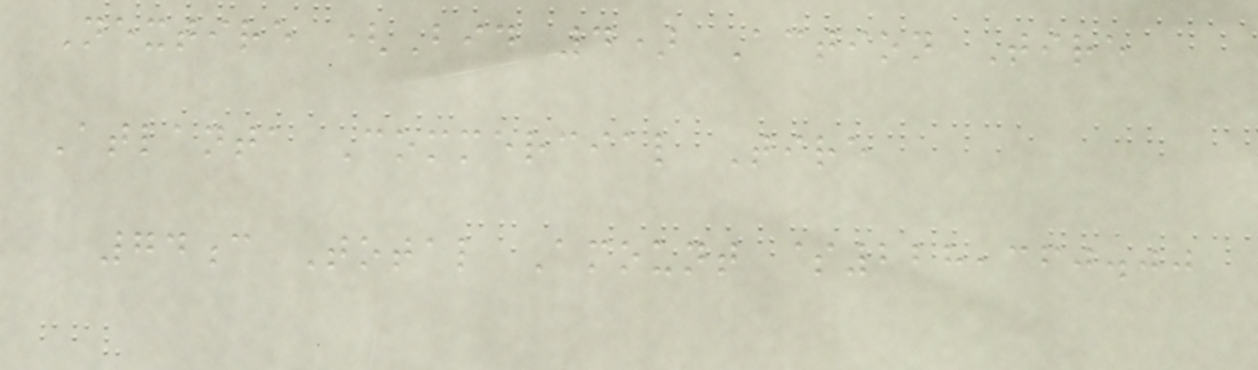Nextire (Bid 4) Action Tire
Atlanta Commercial Tire
74c Total Amount $228,360.00
